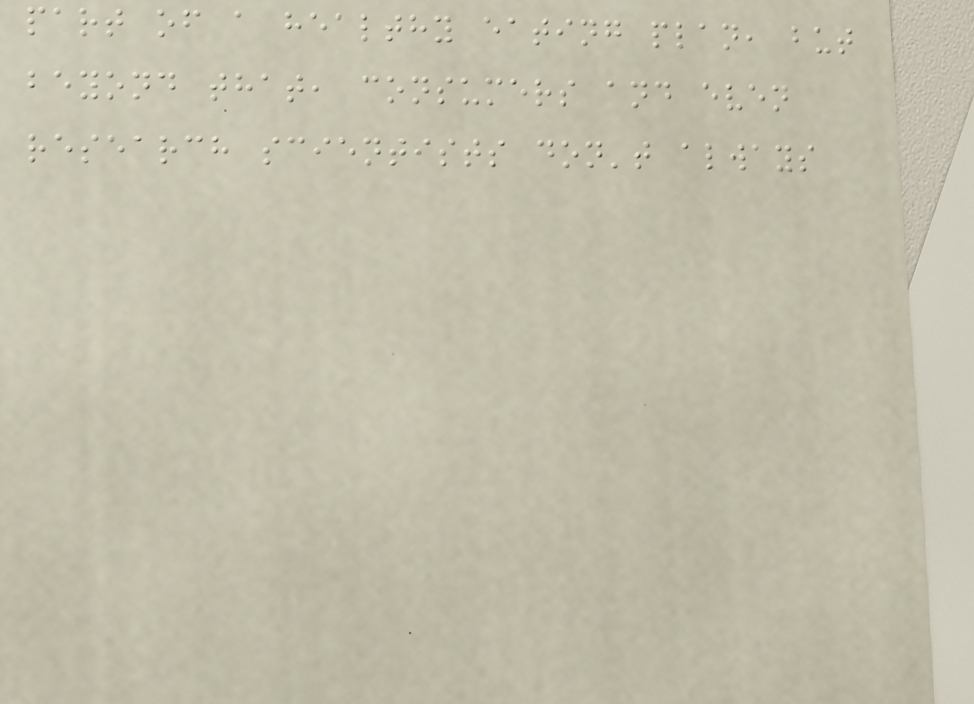part of a healthy eating plan, but
beyond that, consumers and even
research scientists don't always
